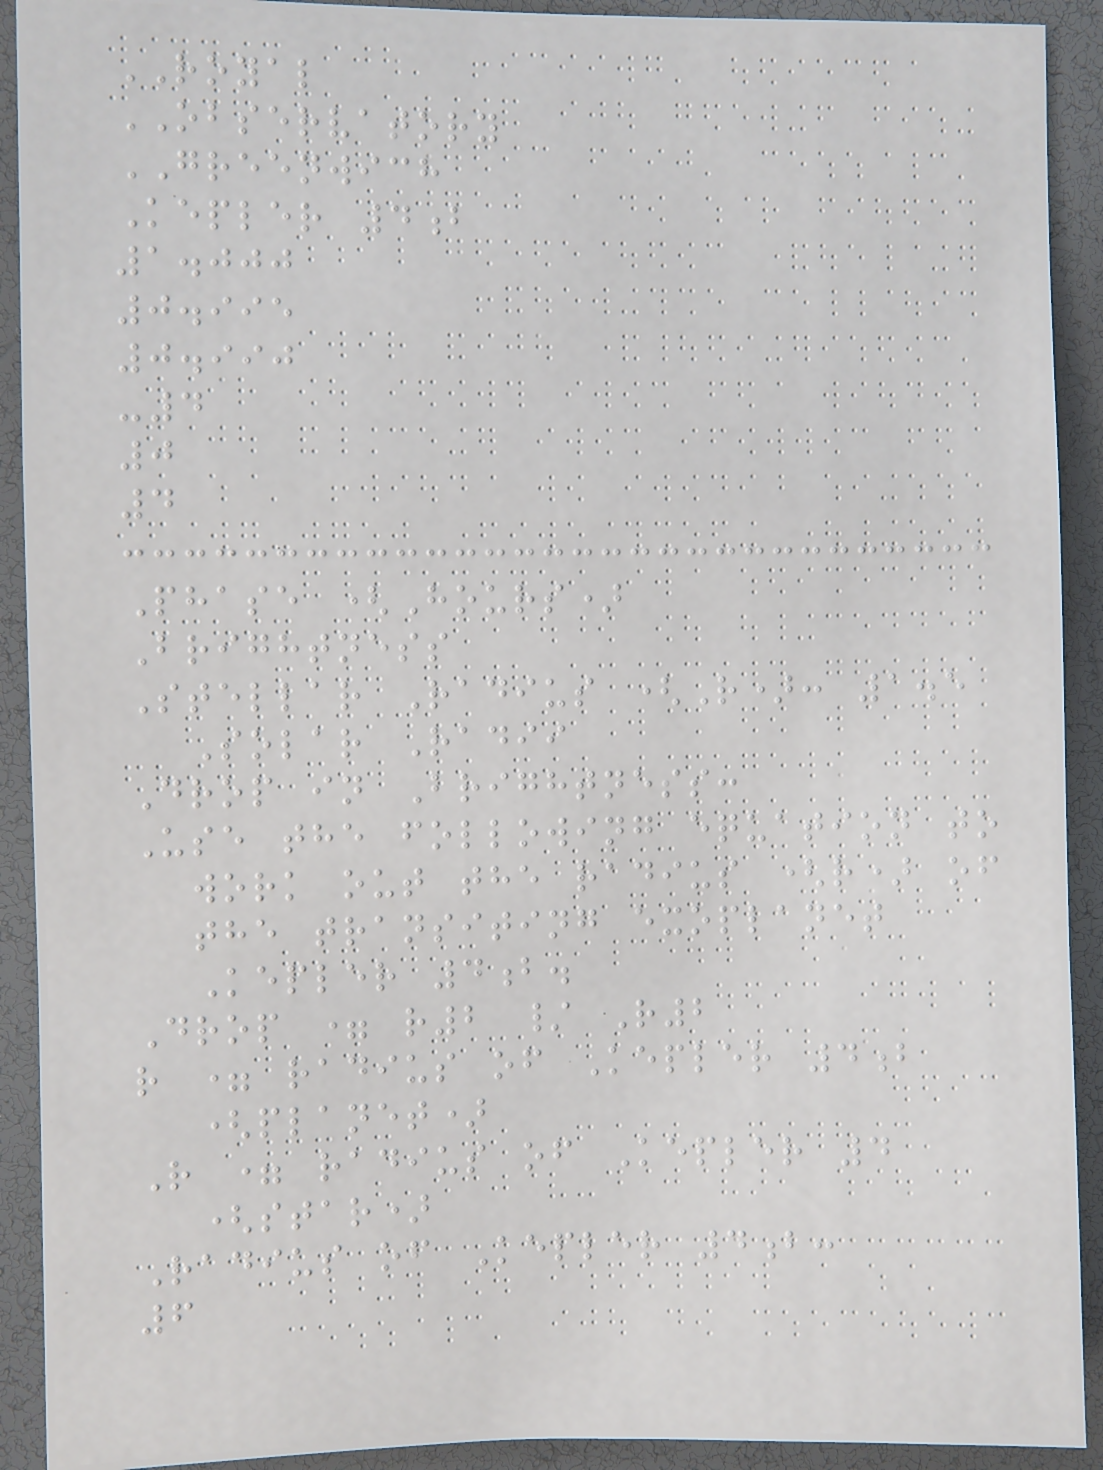ROYAL
OBSERVATORY
GREENWICH
Kepler 4b
1.000
0.995
0.990
-4
0
4
Phase (Hours)
Brightness
Stellar Radius (R): 1.5
Solar Radii
Drop in Brightness:
Use the following equation to
work out the radius (r) of
the transiting exoplanet
Kepler 4b.
Drop = r2 / R2
r = radius of Kepler 4b
(planet)
R = radius of Kepler 4
(star)
Radius of Kepler 4b:
6
